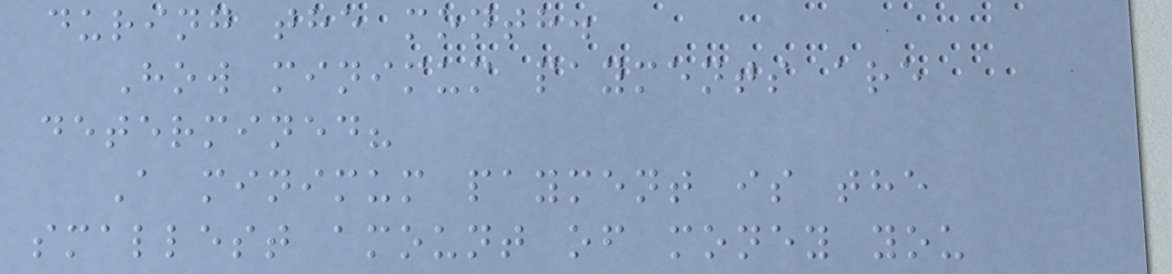during the month.
How minimum payments are
determined?
A minimum payment is the
smallest amount of money you
